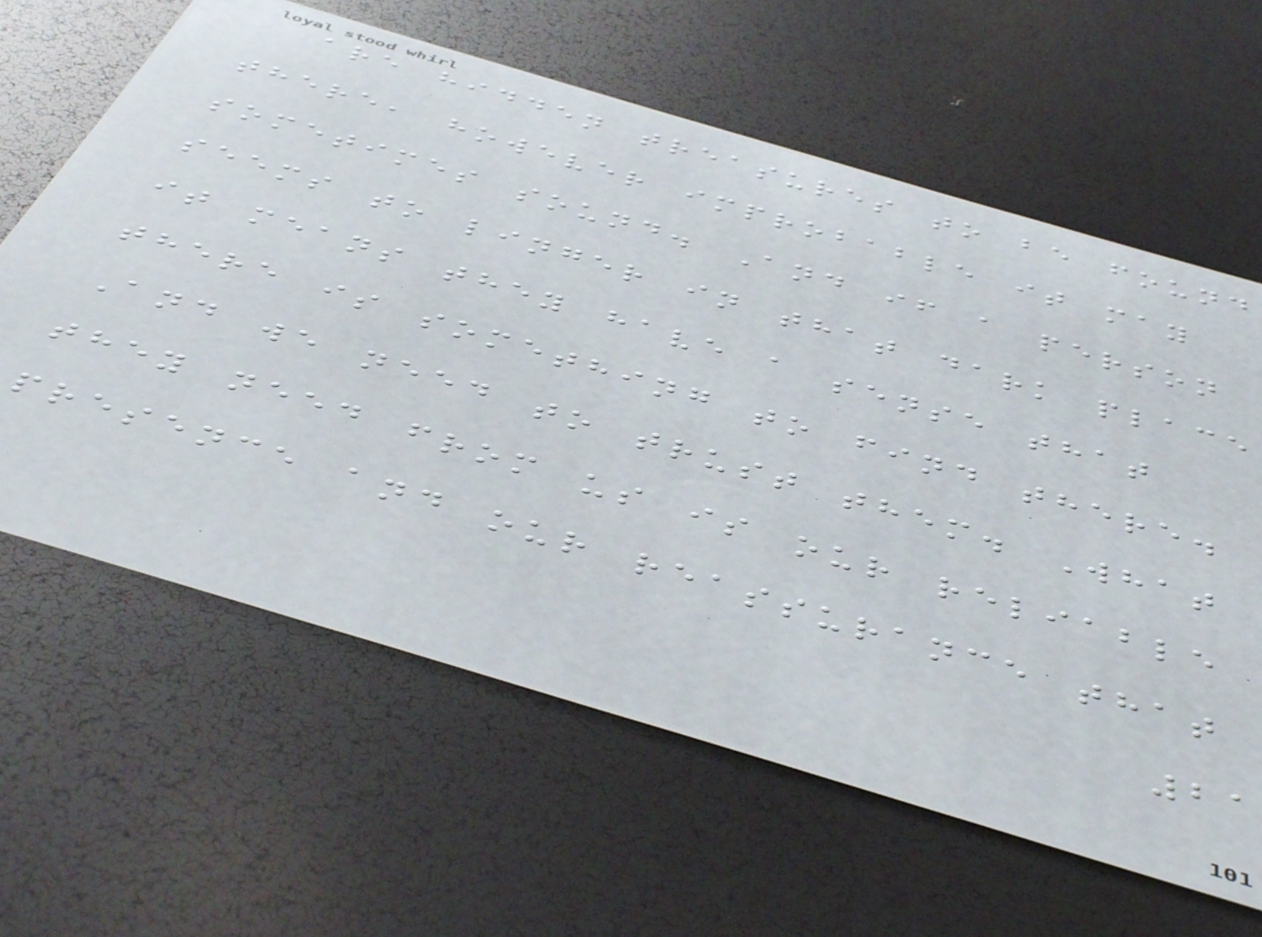are hidden treasures to be found
there, however improbable it may
sometimes sound. And if a person
seems to linger in that dark place
it means they have a sense that
there is something to find there.
And we need to trust them. What
they need from us is our reliable
presence and our reassurance that
21
